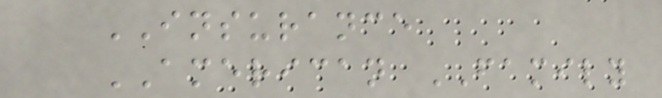INSURANCE
AMERICAN FAMILY
